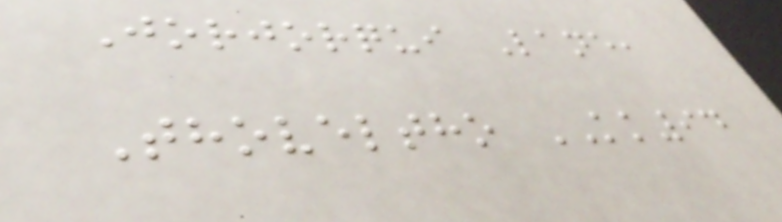Jorjorqui Lane,
Thoveltho KK94
